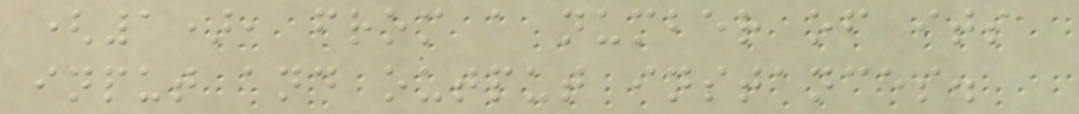(1), from a number of its
input and output instances.
